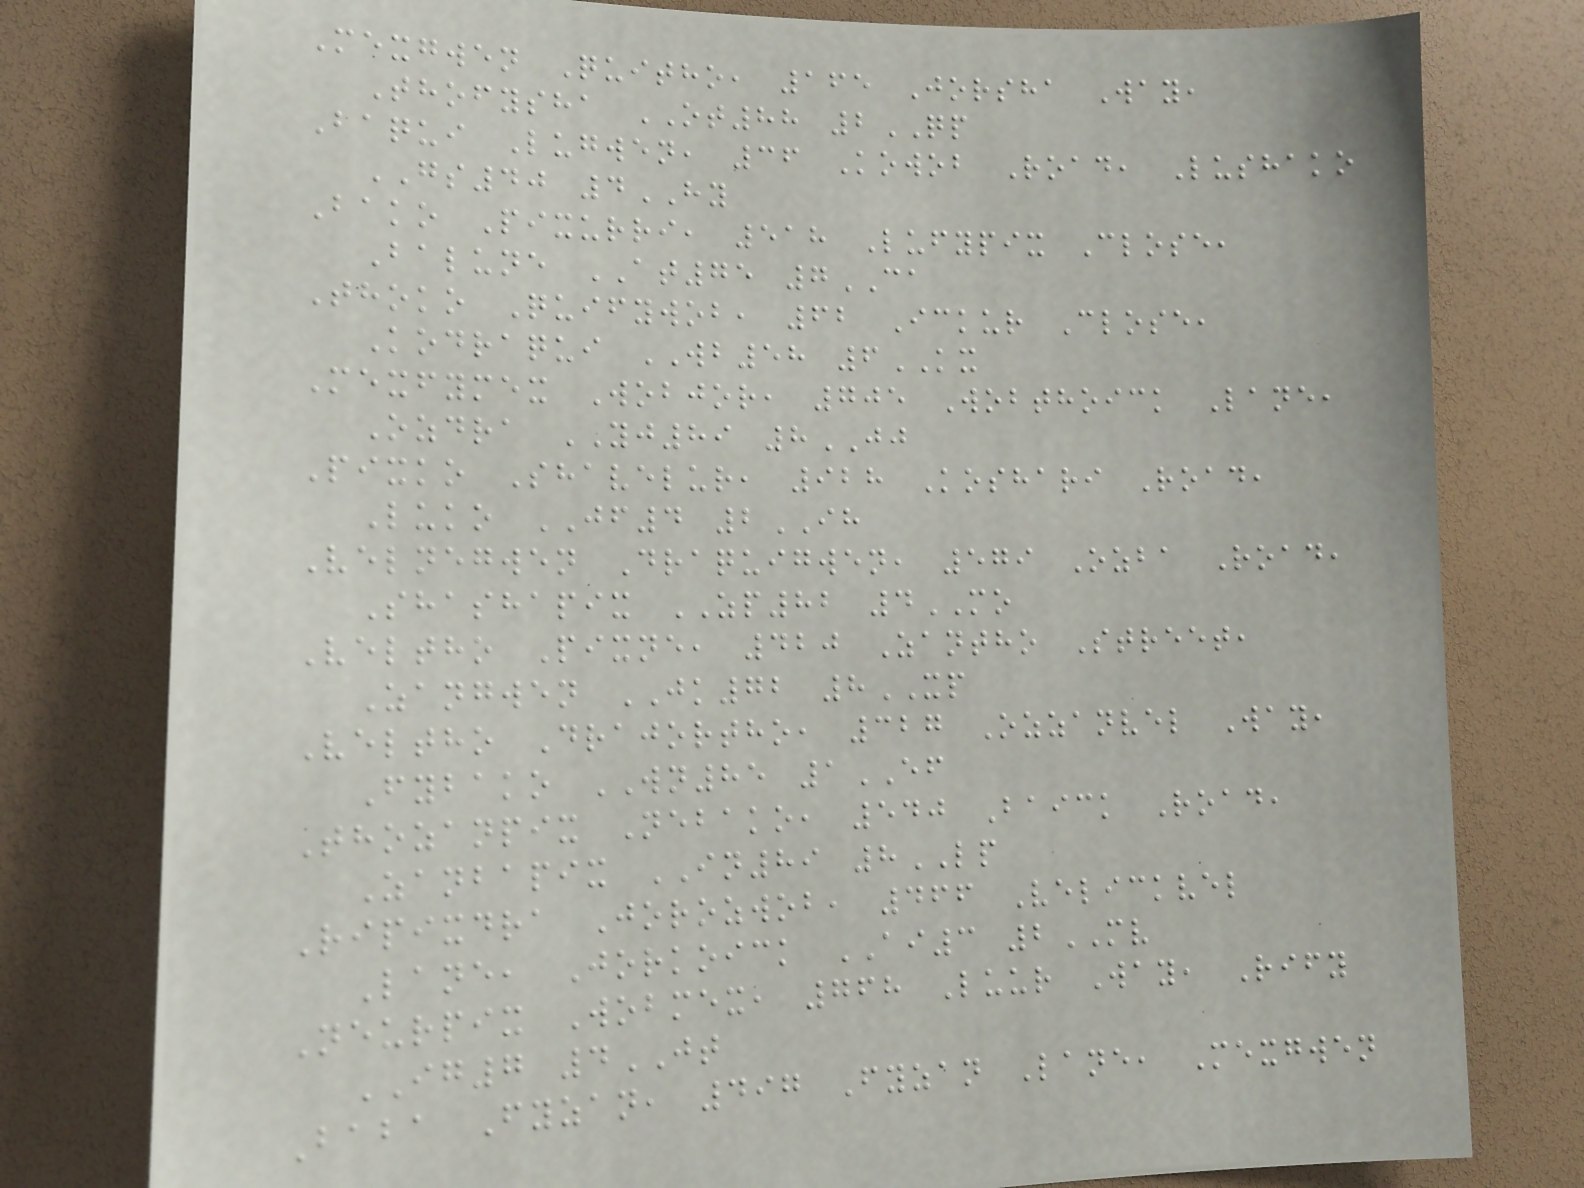Mexgwen Quitho, 165 Jorsha Way,
Thofysha OT88 2QP
Baqui Lugwen, 36 Kowob Road, Lushako
GS40 4HY
Bako Pixurri, 518 Lufypix Close,
Balune AT75 7CA
Thoko Quifywob, 62 Ickur Close,
Kodraqui WB58 6KX
Mexfymex Wobjor, 705 Wobthoick Lane,
Ozdra YJ89 8JJ
Pixko Shavelur, 928 Koshari Road,
Luko JF4 2IH
Velnegwen Draquigwen, 579 Ozba Road,
Shashapix ZP82 4MO
Veltho Pixne, 420 Zantho Street,
Zangwen JK72 8XP
Veltho Drajortho, 327 Ozzanvel Way,
Fybako WN85 1EF
Thozanpix Nebako, 540 Baick Road,
Zanbapix IN89 8LP
Ripixdra Jorozwob, 466 Velickvel
Lane, Jorkoick AI3 2MV
Neurpix Wobmex, 768 Luur Way, Rify
IG7 4JT
Baba Fyzan, 497 Fyzan Lane, Mexgwen
